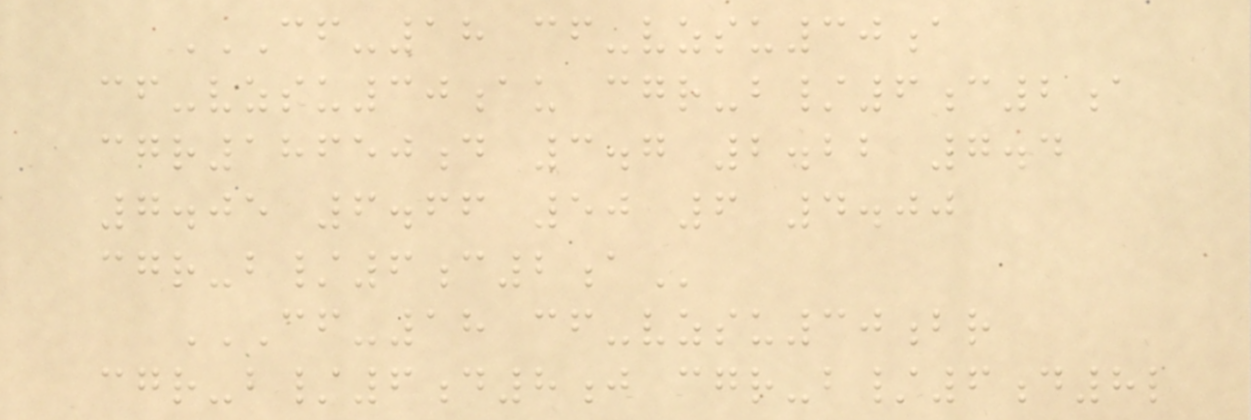CF-18 CF-VZSU30A
CF-VZSU30AU CGR-B/6C2A
CGR18650D 3.7 2.22 7.4
7.05 6.66 50 6 4.00
CGR-B/6C2A
CF-18 CF-VZSU30BR
CGR-B/6D8J CGR-B/6D8L
